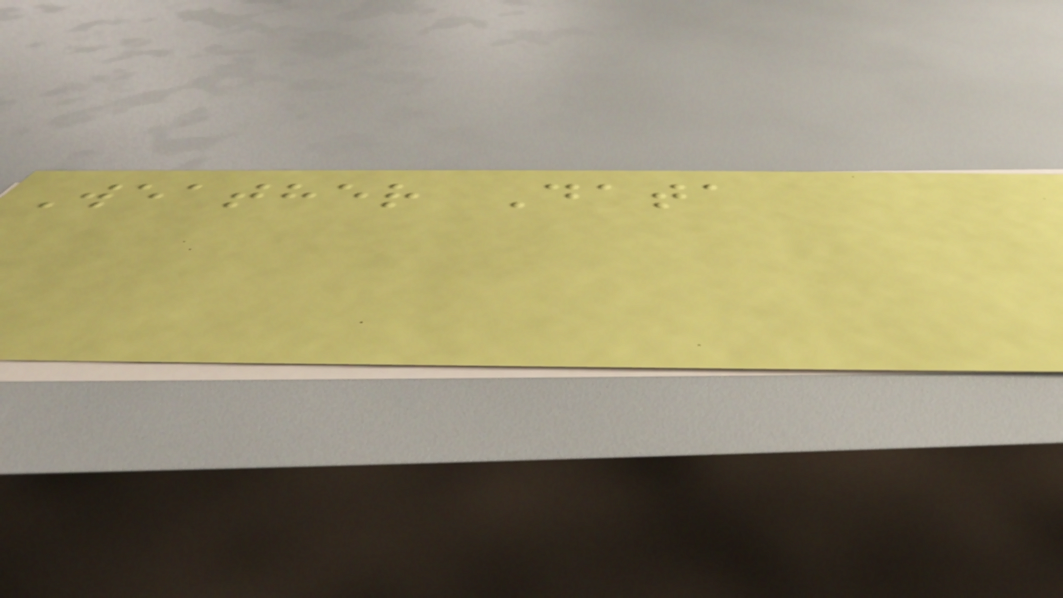Weather Data
